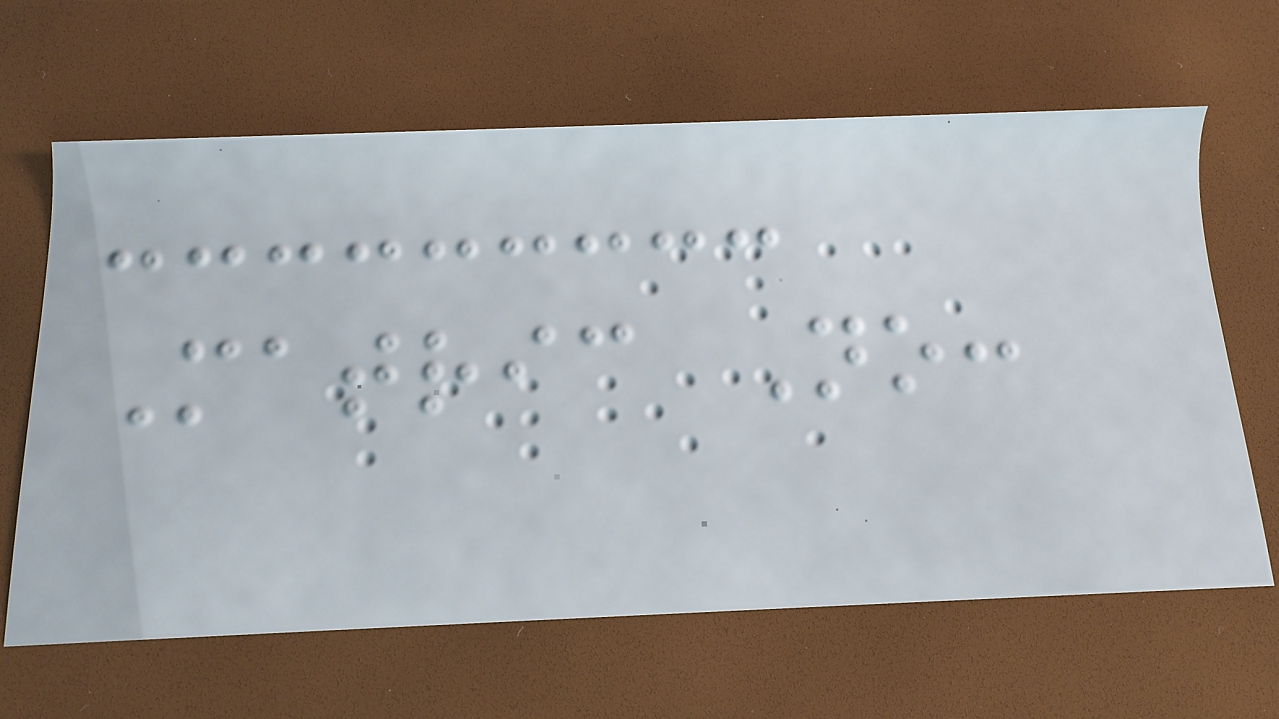Matric No:
